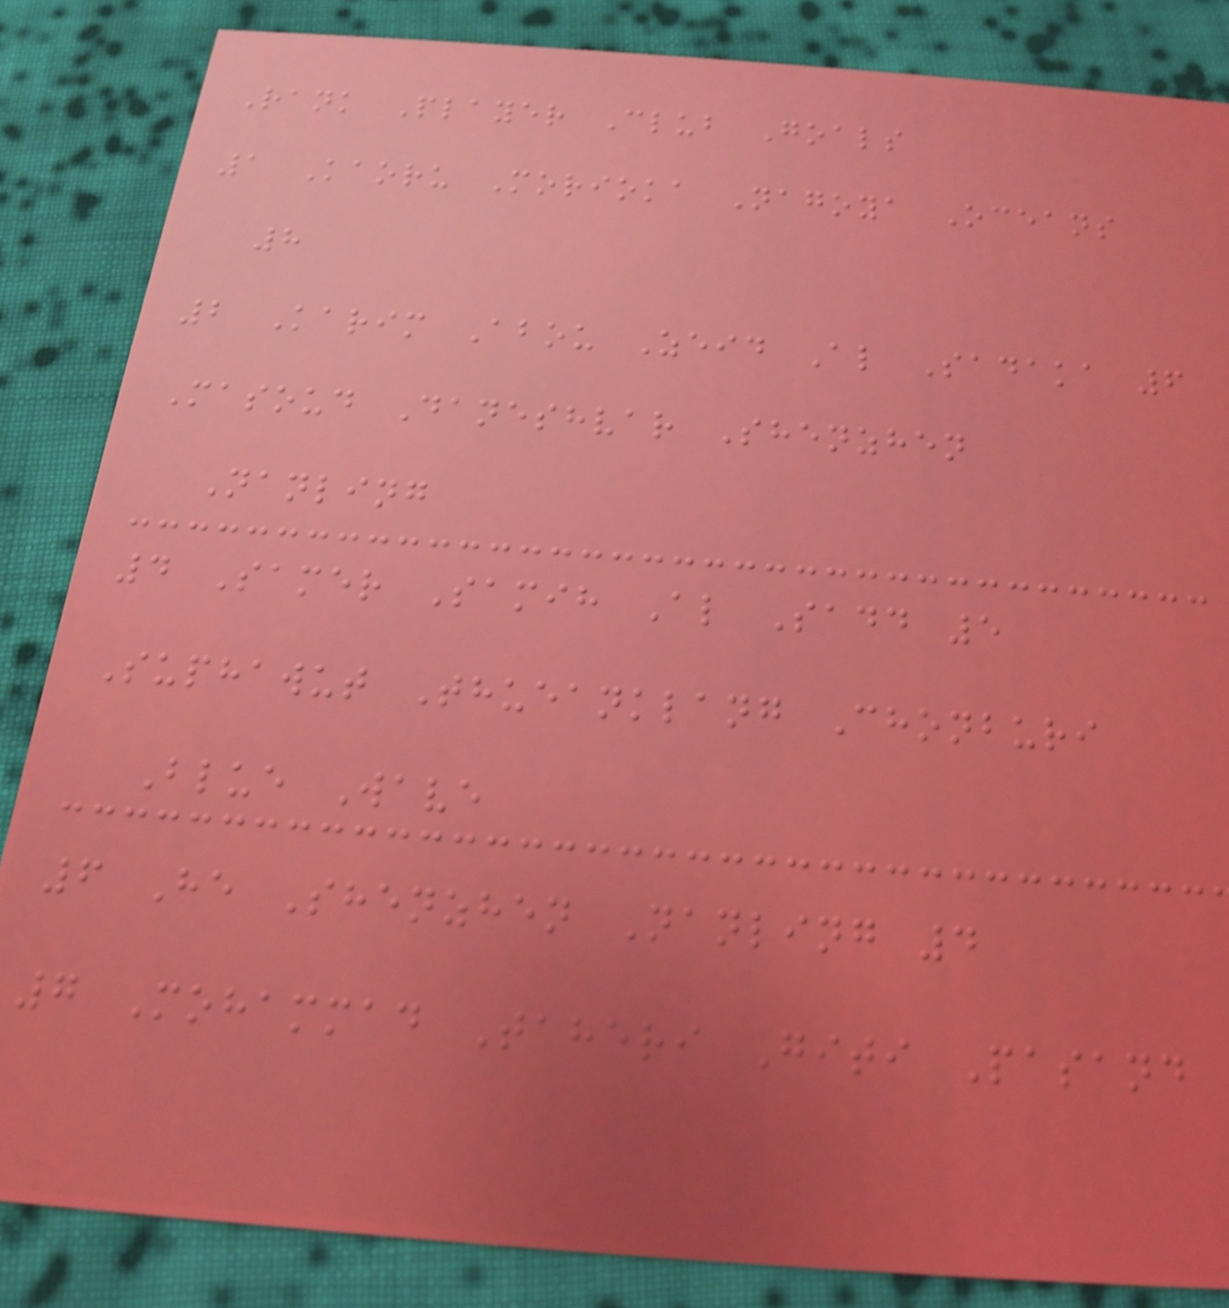Rank Player Club Goals
1 Kaoru Morioka Nagoya Oceans
8
2 Karim Abou Zeid Al Sadaka 6
Masoud Daneshvar Shenzhen
Nanling
4 Samer Samih Al Sadd 5
Suphawut Thueanklang Chonburi
Blue Wave
6 He Shenzhen Nanling 4
7 Mohammad Taheri Giti Pasand
